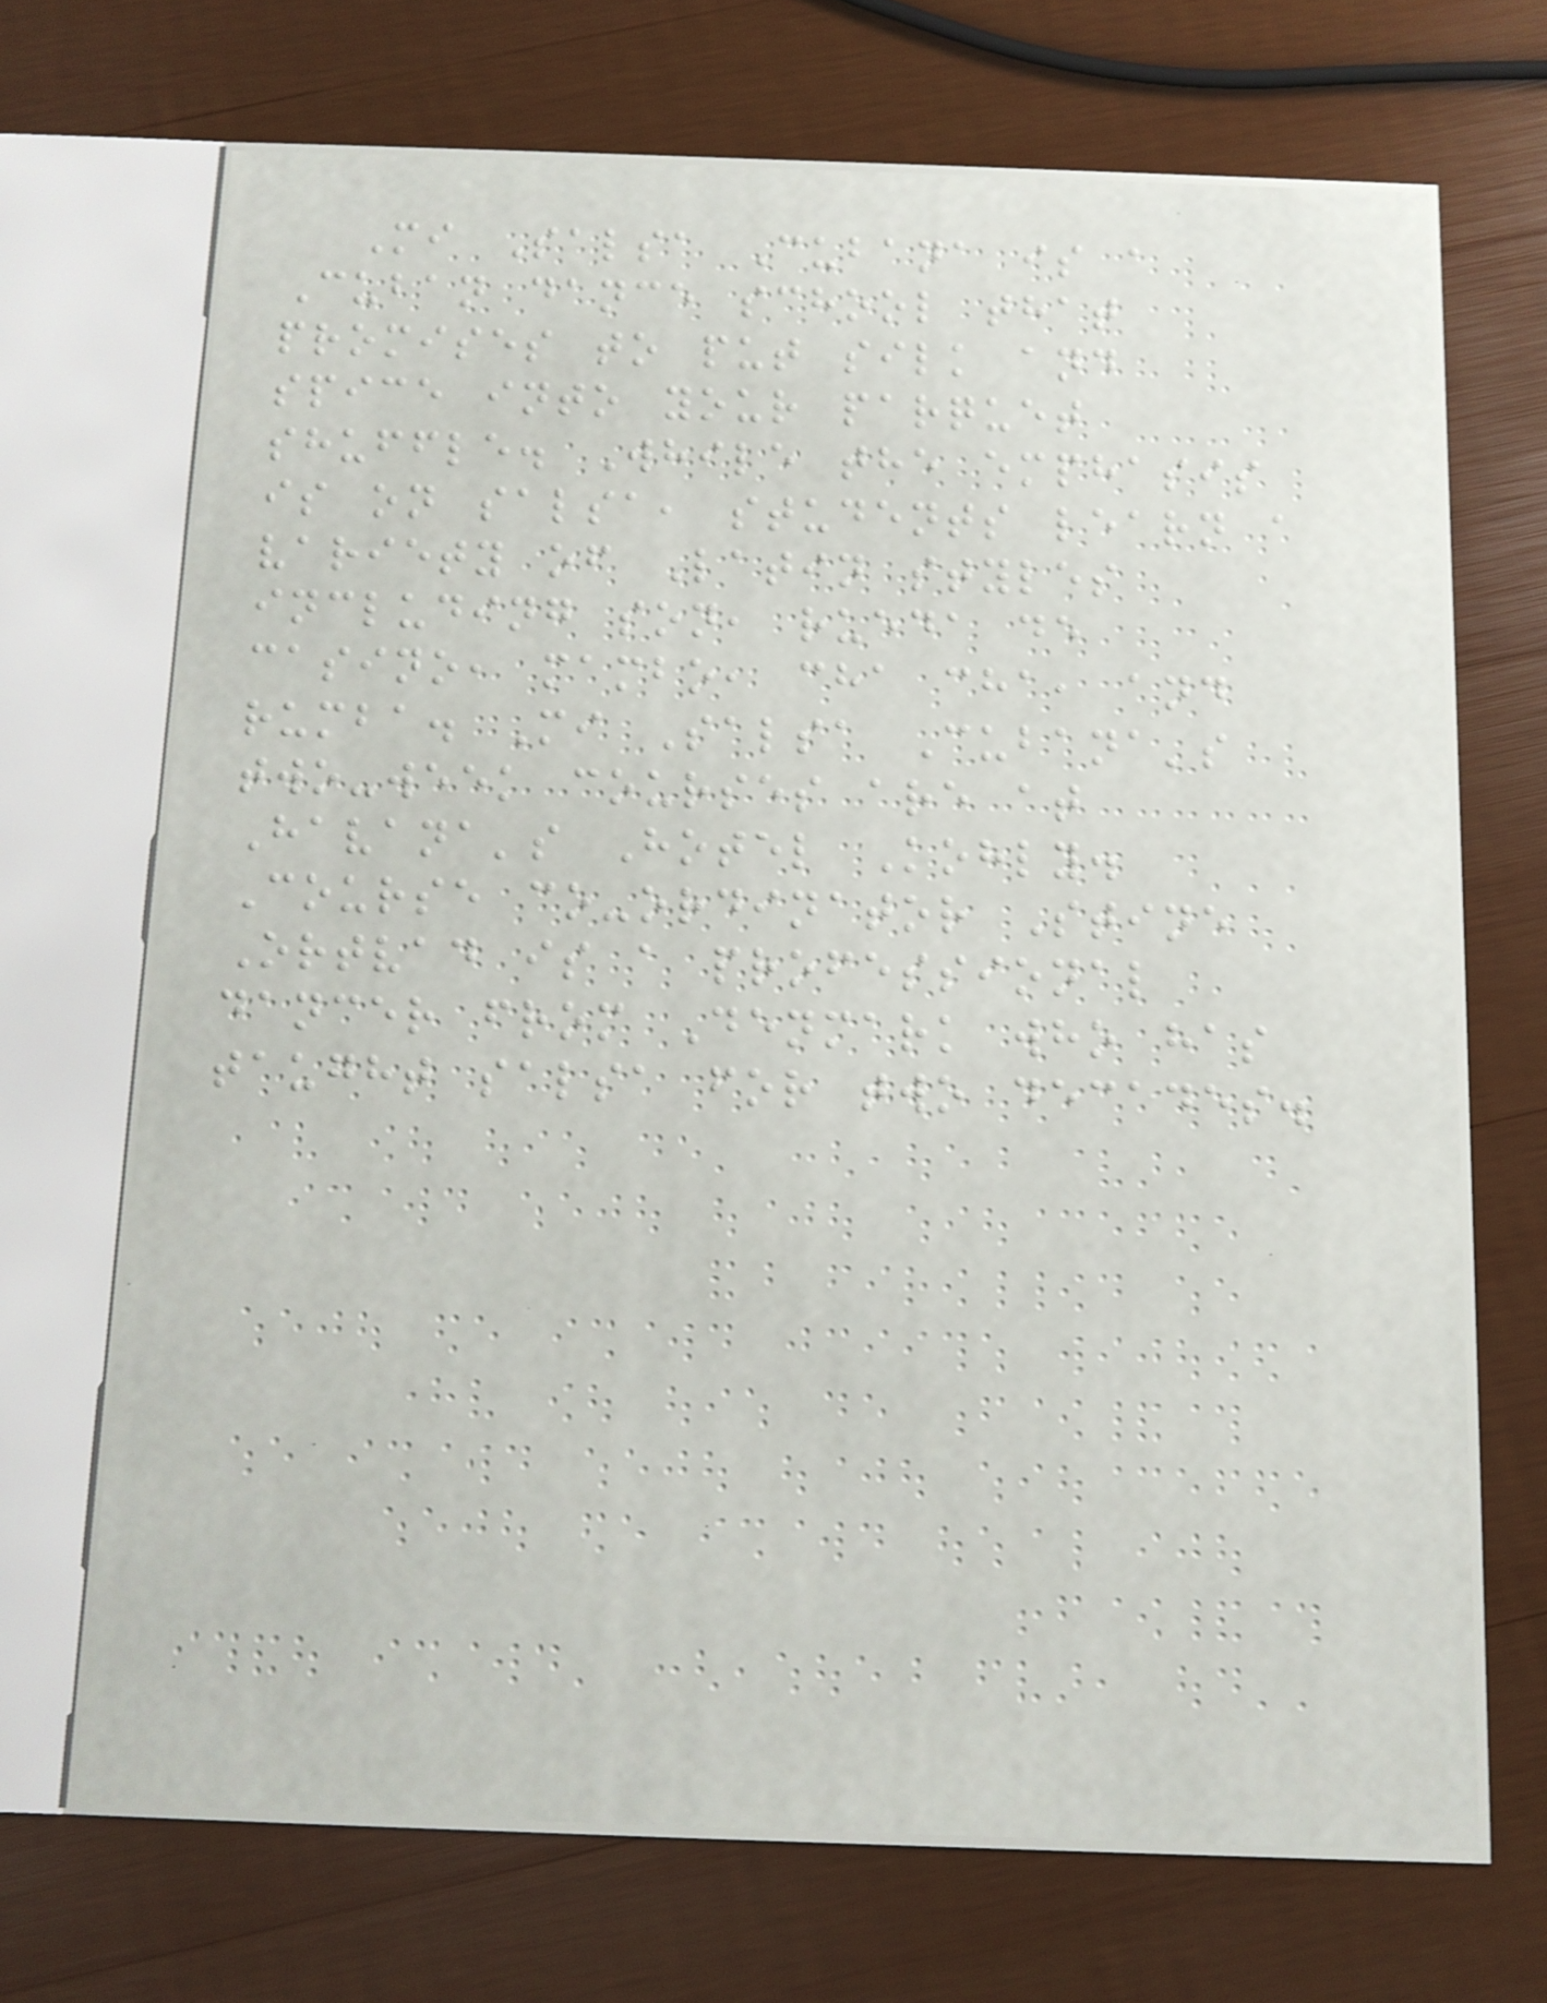Mi Salsa Cubana is a
Cuban dance school that
promises to put silk and
spice into your parquet
shuffle. While the emphasis
is on salsa, students learn a
variety of Latin styles
including son, rueda de
casino, mambo, cha cha, and
rumba. Mi Salsa Cubana's
two-week courses are at
Havana's Hotel Kohly.
Course co-ordinator Stine
Ortvad is a professional
dancer from Denmark who has
taught salsa for two decades.
